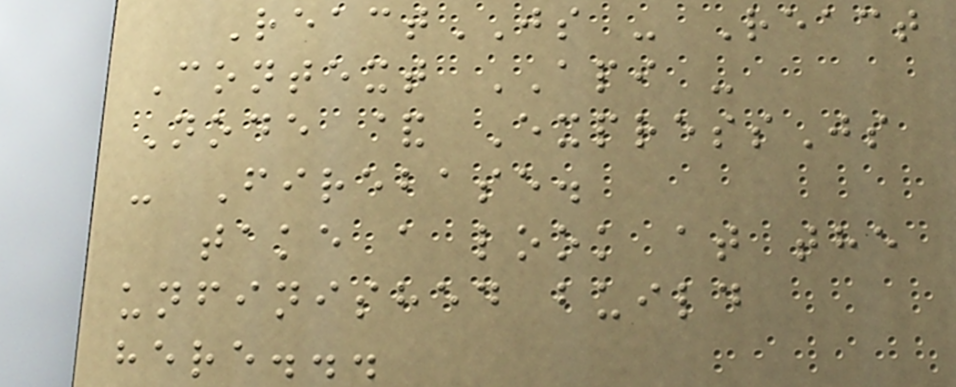ReactJS - React
Context API -
Node & ExpressJs
- Firebase.
take a look at the
unfinished build
here...
